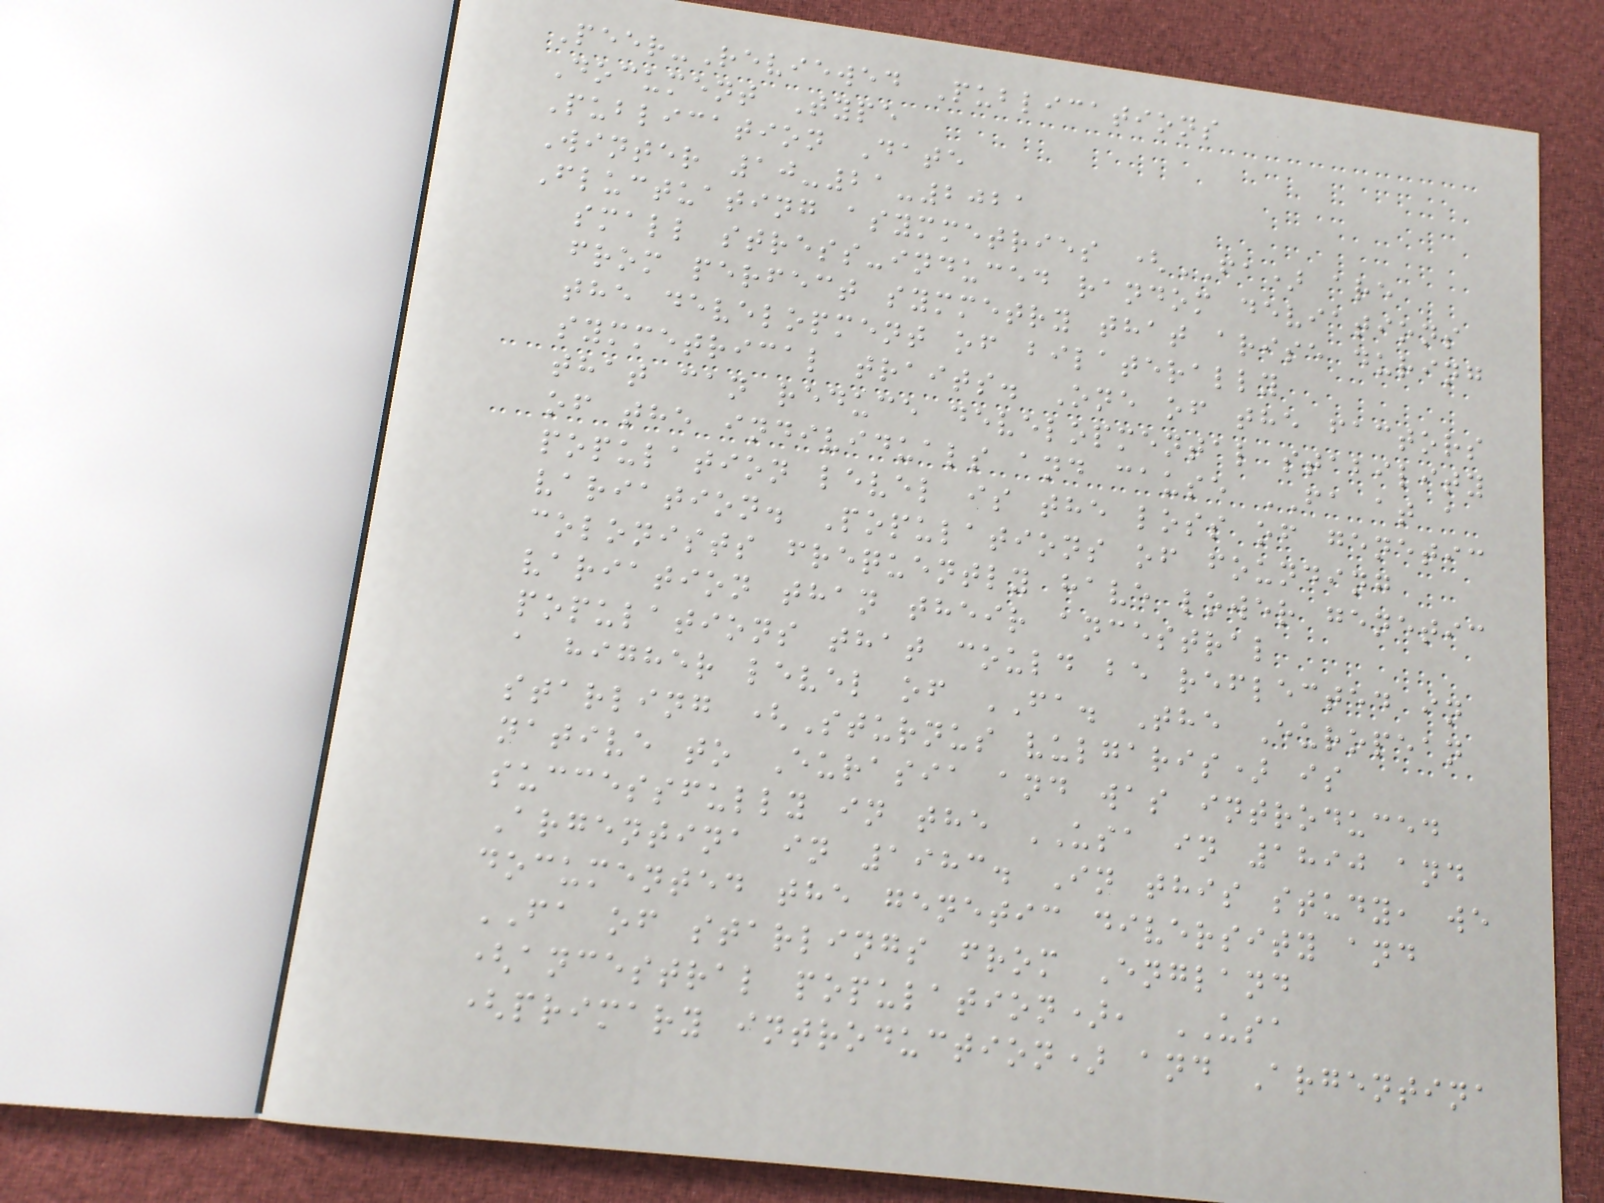Peer-Reviewed Publications
Document Type
Publication Date
Winter 10-21-2021
Fluctuating asymmetries (FA) are
small stress-induced random deviations
from perfect symmetry that arise during
the development of bilaterally
symmetrical traits. One of the factors
that can reduce developmental stability
of the individuals and cause FA at a
population level is the loss of genetic
variation. Populations of founding
colonists frequently have lower genetic
variation than their ancestral
populations that could be reflected in
a higher level of FA. The European
starling (Sturnus vulgaris) is
native to Eurasia and was introduced
successfully in the USA in 1890 and
Argentina in 1983. In this study, we
documented the genetic diversity and
FA of starlings from England
(ancestral population), USA
(primary introduction) and Argentina
